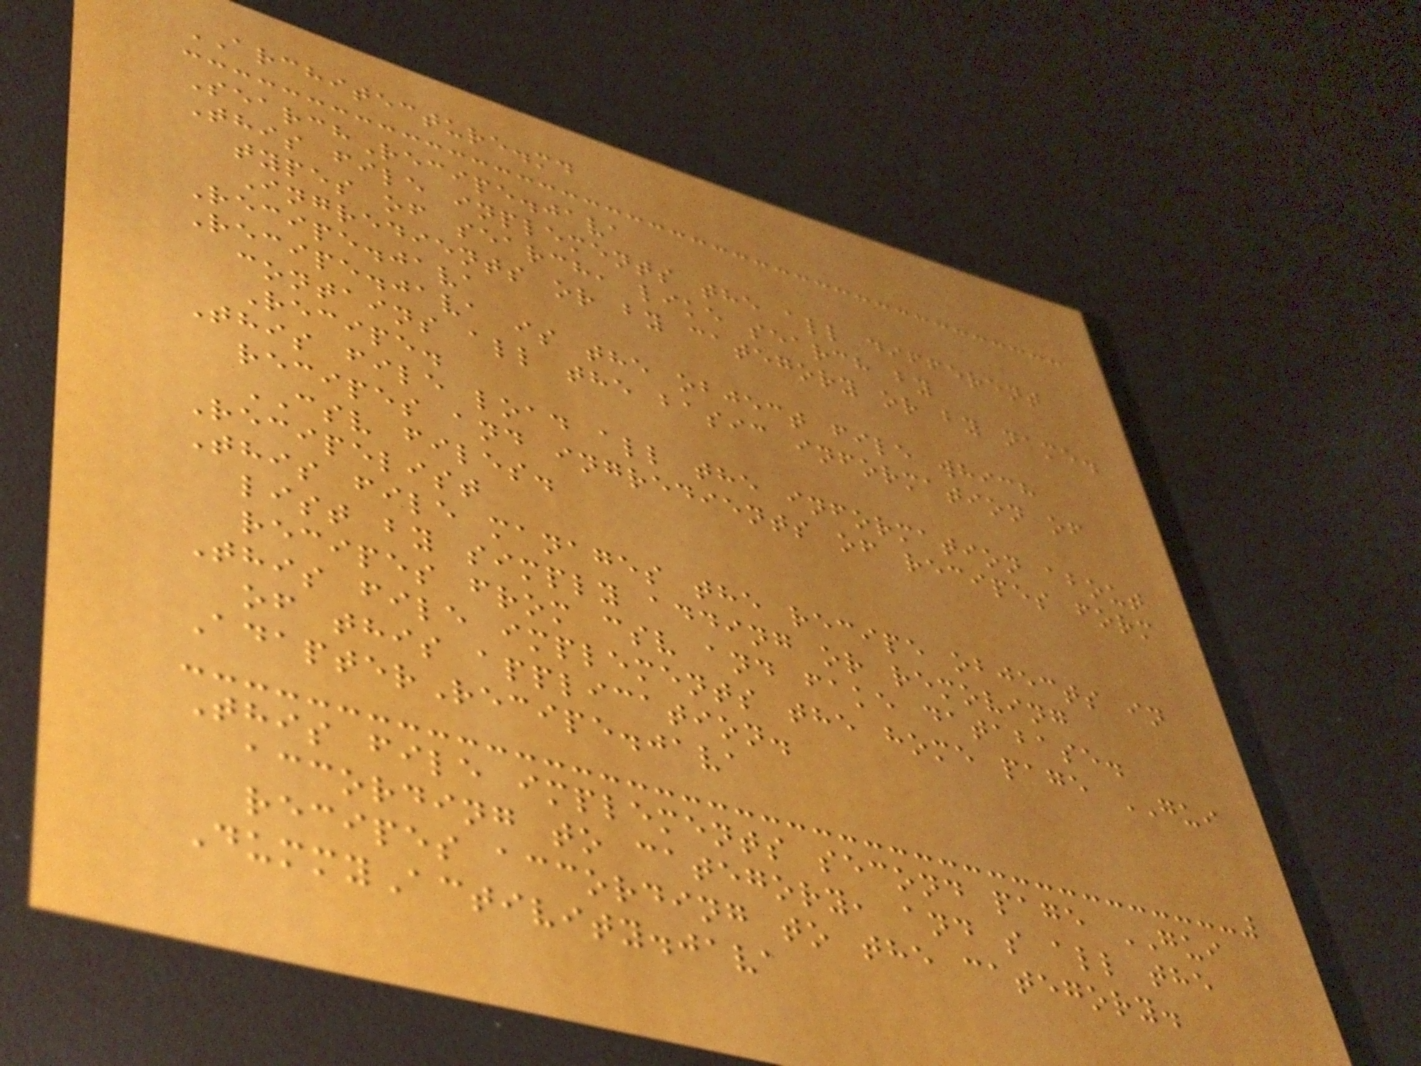ARCHITECTURE.md
SearchRecipe.java
This file inplements the all different
types of search, like search by
Ingredients or by category or by name.
Recipe.java
Recipe.java is the object file which
contains all the basic information of
Recipe.
This file load all the information about
recipes and ingredients of recipes form
CSV files.
Recipelist
This file manages the recipe objects in
list by simply adding or removing
recipes from csv and fake database.
This file implements the home page GUI
of this application.
AdapterRecipe.java
This file implements second page GUI
according to category, and s all the
recipes according to the category.
DummyActivity.java
